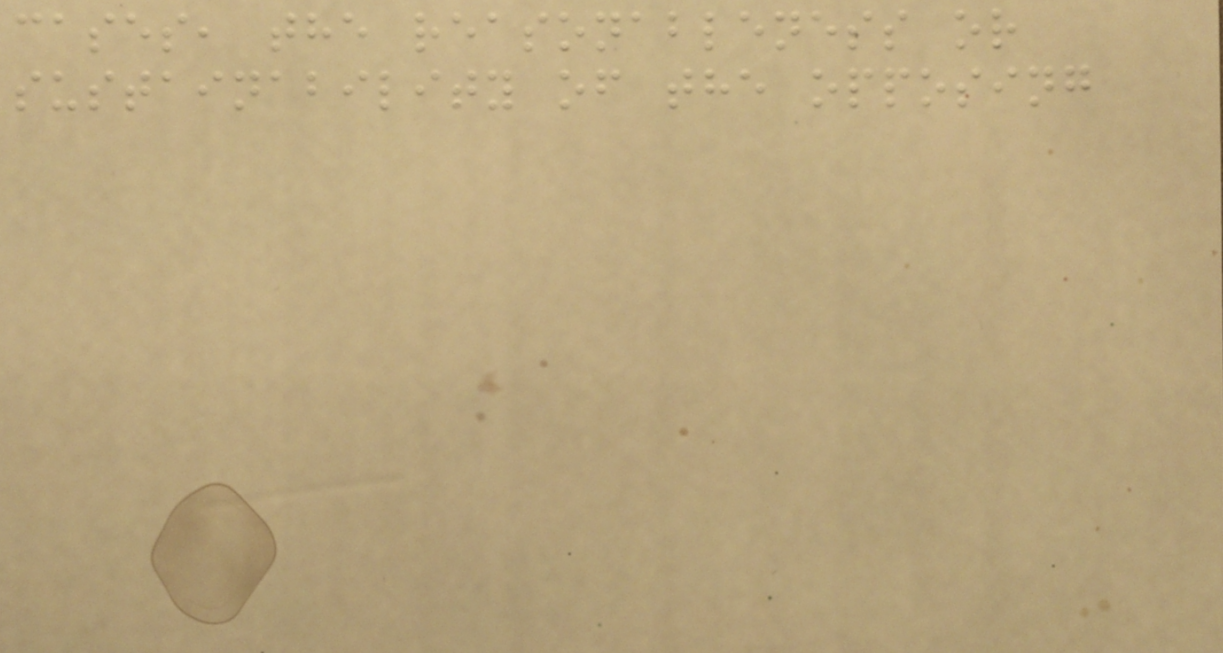cases, the reasonableness or
sustainability of the opposing
